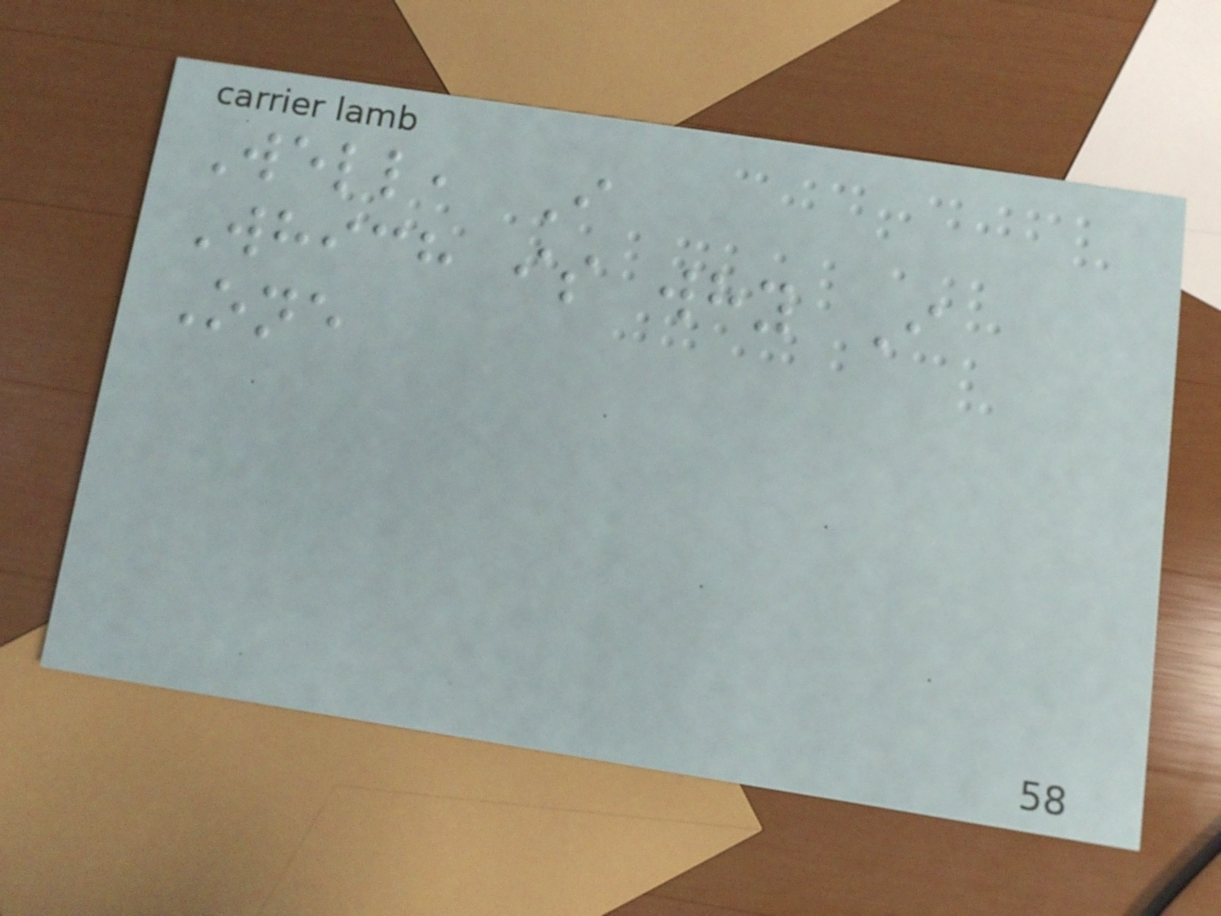Well, I
Which is why I
One
